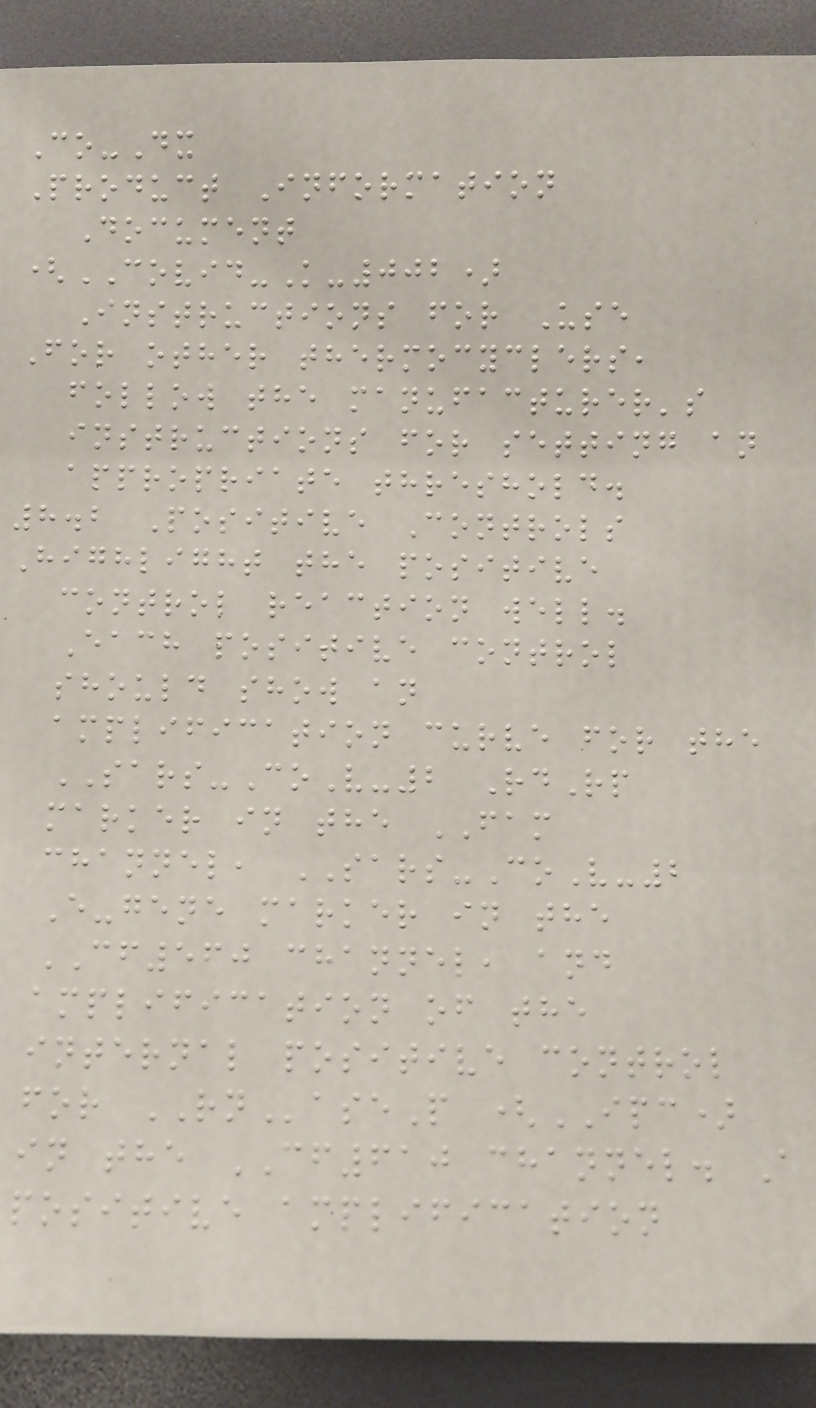Co-Dx
Product Information
Document
(COVID-K-002)
Instructions for Use
For other thermocyclers,
follow the manufacturer's
instructions for setting an
appropriate threshold.
8.2 Positive Controls
Highlight the positive
control reaction well.
Each positive control
should show an
amplification curve for the
SARS-CoV-2 RdRp
marker in the FAM
channel, SARS-CoV-2
E-gene marker in the
CF560 channel, and
amplification of the
internal positive control
for RNaseP (IPC)
in the CF610 channel. A
positive amplification
